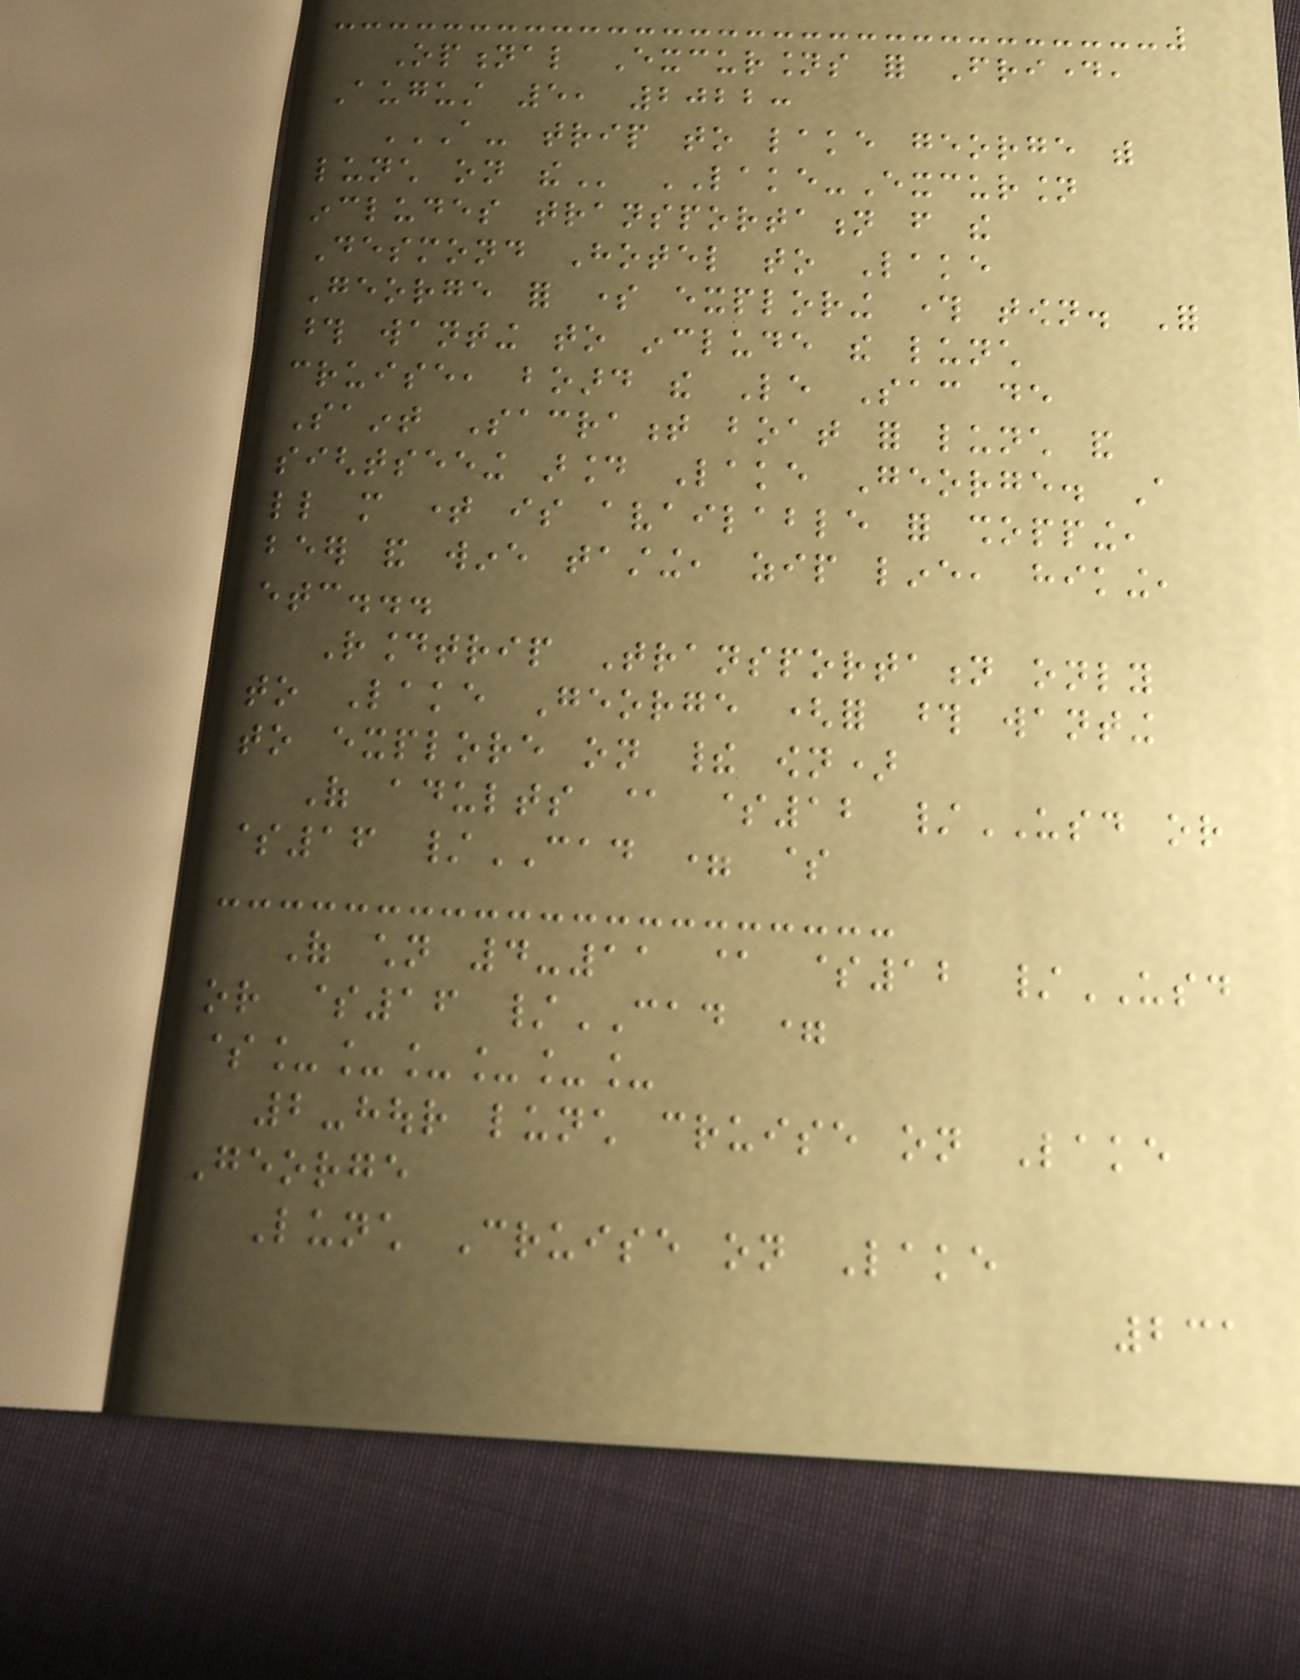Optional Excursions for Friday,
August 5, 2022:
A- TRIP TO LAKE GEORGE WITH
LUNCH ON THE LAKE-Excursion
includes transportation from the
Desmond Hotel to Lake
George for some exploring through town. For
those wanting to include the lunch
cruise, board the Le Sac de
Saint Sacrament boat for lunch and
sightseeing around Lake George. A
little more time is available for shopping,
beer and wine tasting, zip line, hiking,
etc...
Roundtrip Transportation only
to Lake George (for those wanting
to explore on their own)
Of adults @ $12 /USD or
$16 /CAD = $
Of children 4-11 @ $12 /USD
or $16 /CAD =
$______
2-hour lunch cruise on Lake
George
Lunch Cruise on Lake
231
